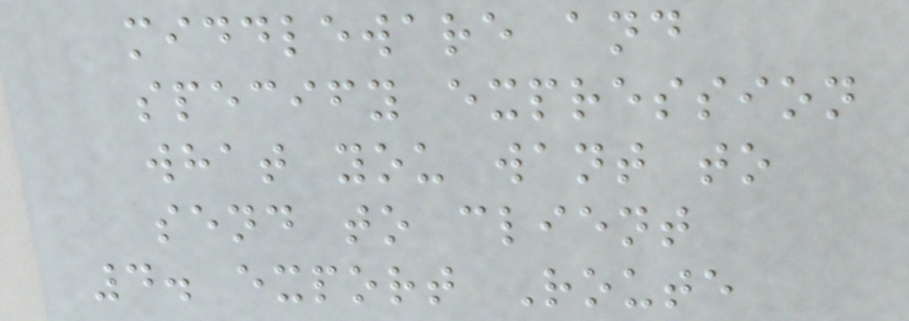middleware and
specify expression
what you want to
send to client
4. export Route
